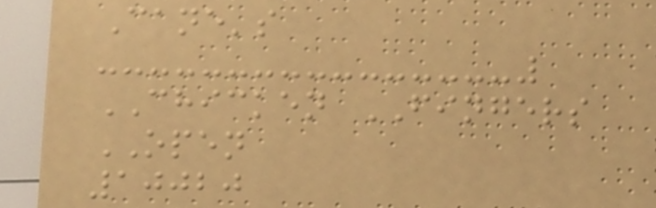Cane's
CHICKEN FINGERS
OPEN
10020
